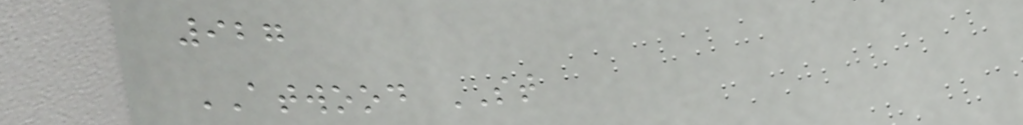927
ATWOOD ST
